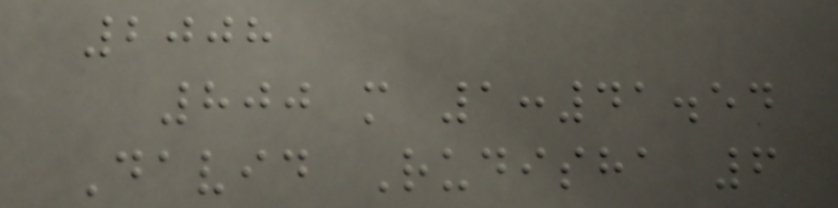2008
800 m 1:41.54
David Rudisha 6
